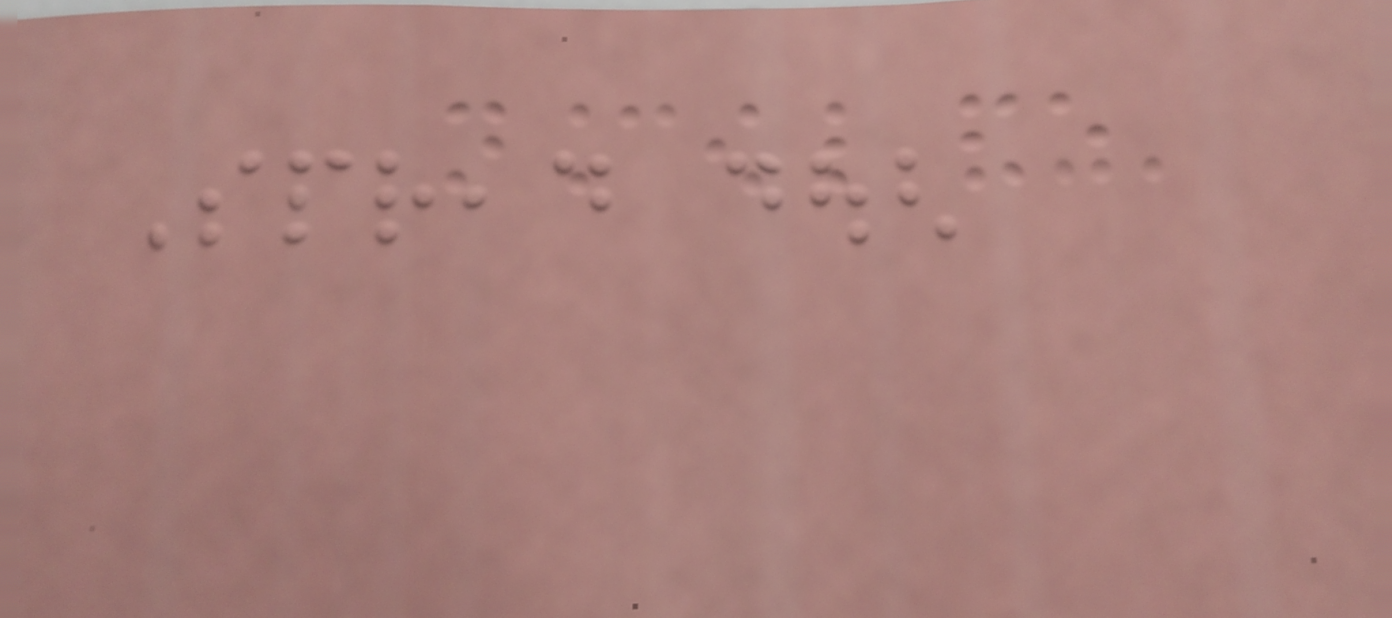Spread dough
